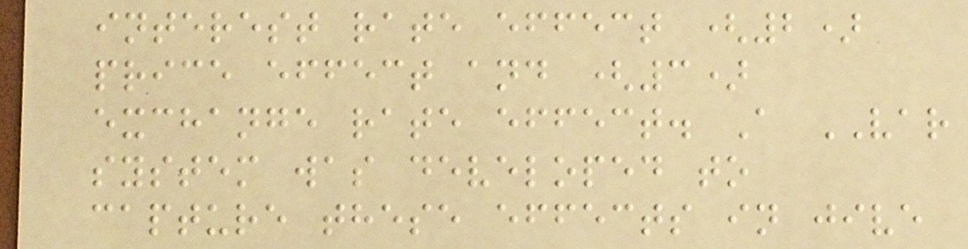interest rate effect (2)
price effect and (3)
exchange rate effect. A VAR
system was developed to
capture these effects in jive
